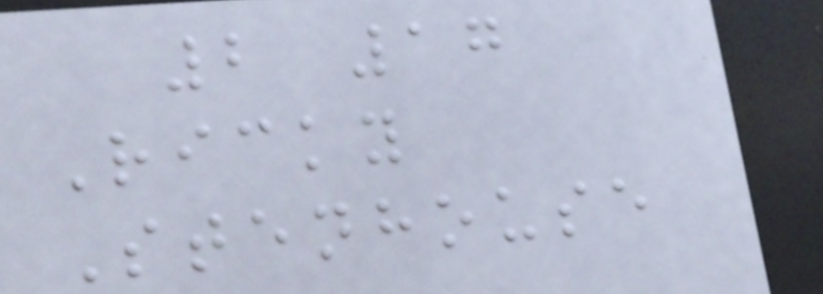2 17
Ricky
Stenhouse
